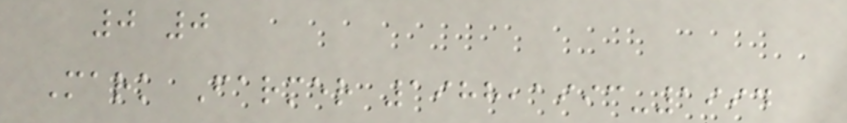0 0
Mark Farmer 1988,1993-1994
